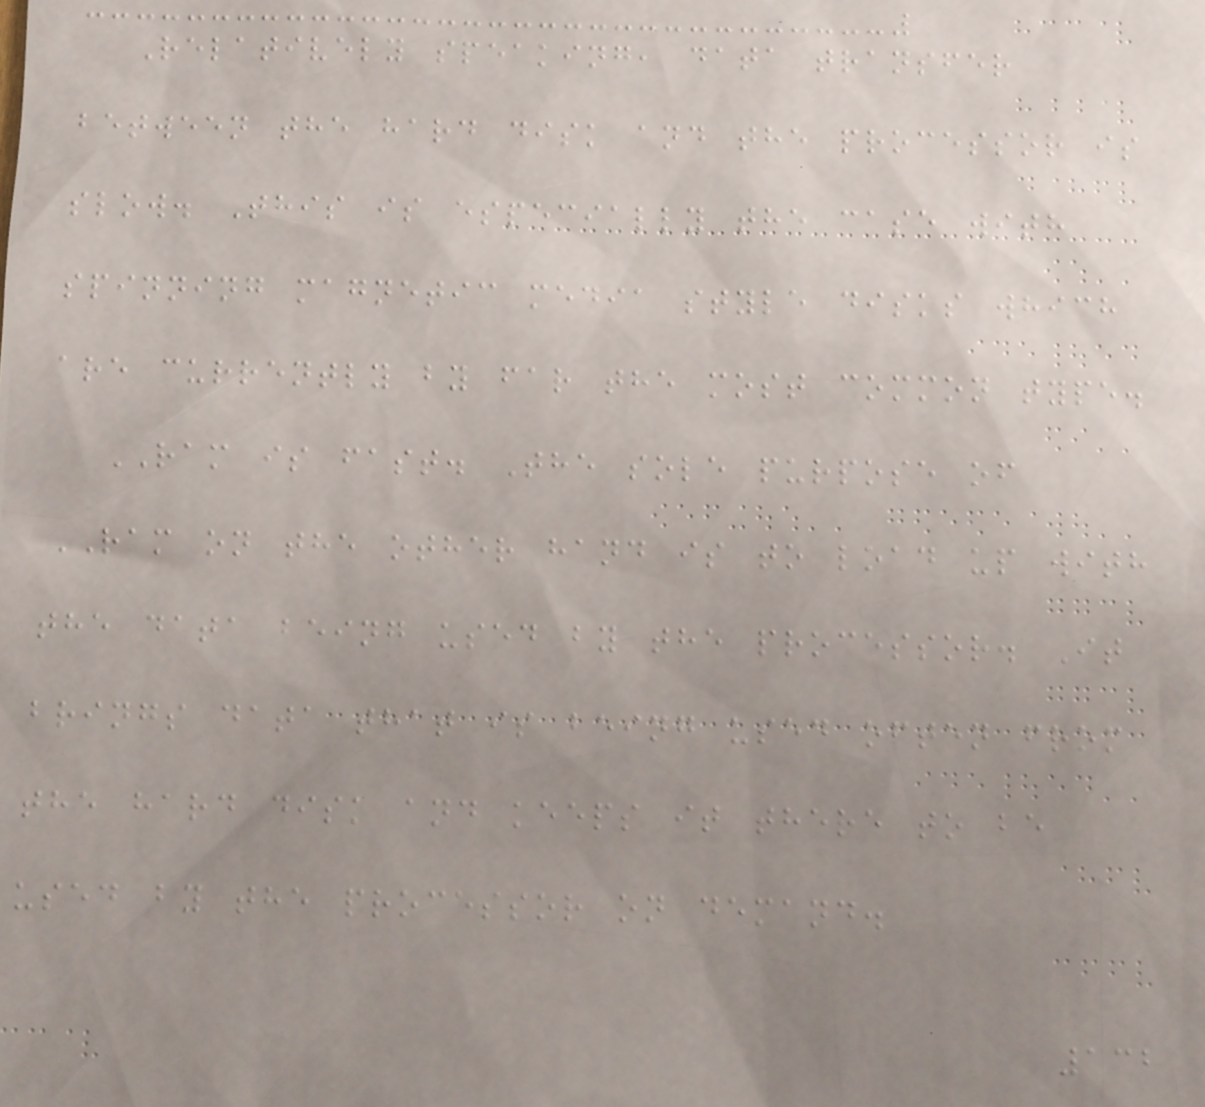Relatively speaking, data transfer
between the hard disk and the processor is
slow. This is especially the case with
spinning magnetic media style disks which
are currently by far the most common type.
RAM is fast. The sole purpose of
RAM on the other hand is to load up with
the data being used by the processor. It
brings data that is being used often from
the hard disk and keeps it there to be
used by the processor on demand.
132
